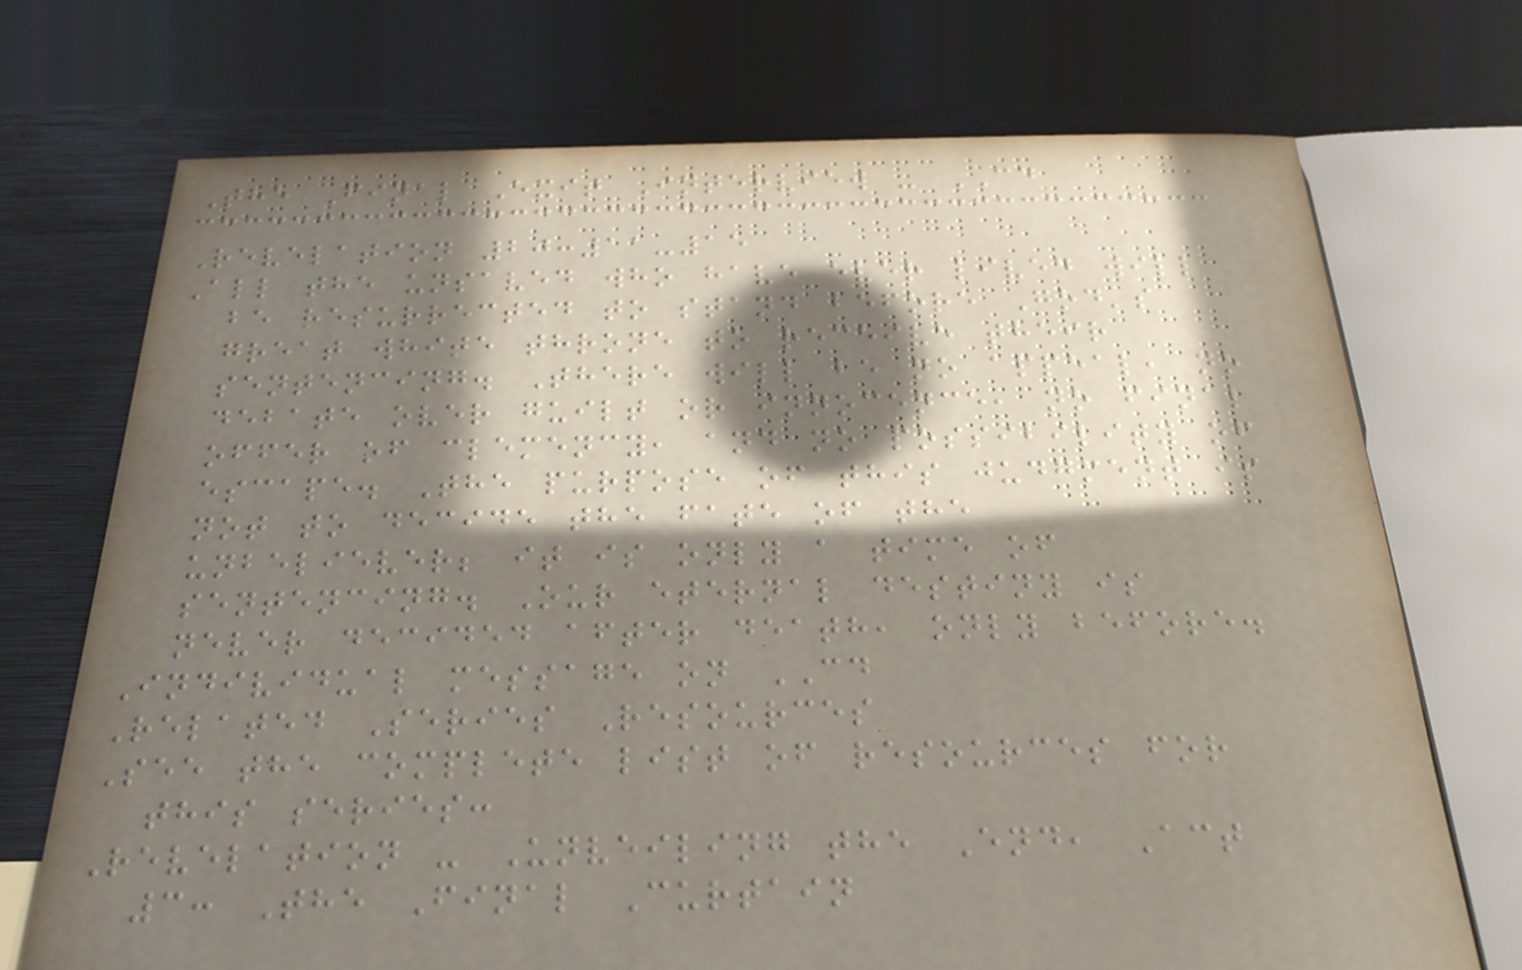The Final Exit Interview - CD
Revelation 20:11-15
All the unsaved who have ever lived will
be resurrected to stand before God's
great white throne to receive their
sentencing. There will be no appeal, no
debate over guilt or innocence, no final
offer of clemency, and no possibility of
escape. The purpose of this judgment is
not to decide the fate of the
unbeliever; it is only a time of
sentencing. Our eternal destiny is
never decided after death, only before.
Individual message on CD
Related Series Resources
See the complete list of resources for
this series:
Revelation - Unveiling the End, Act
3: The Final Curtain
